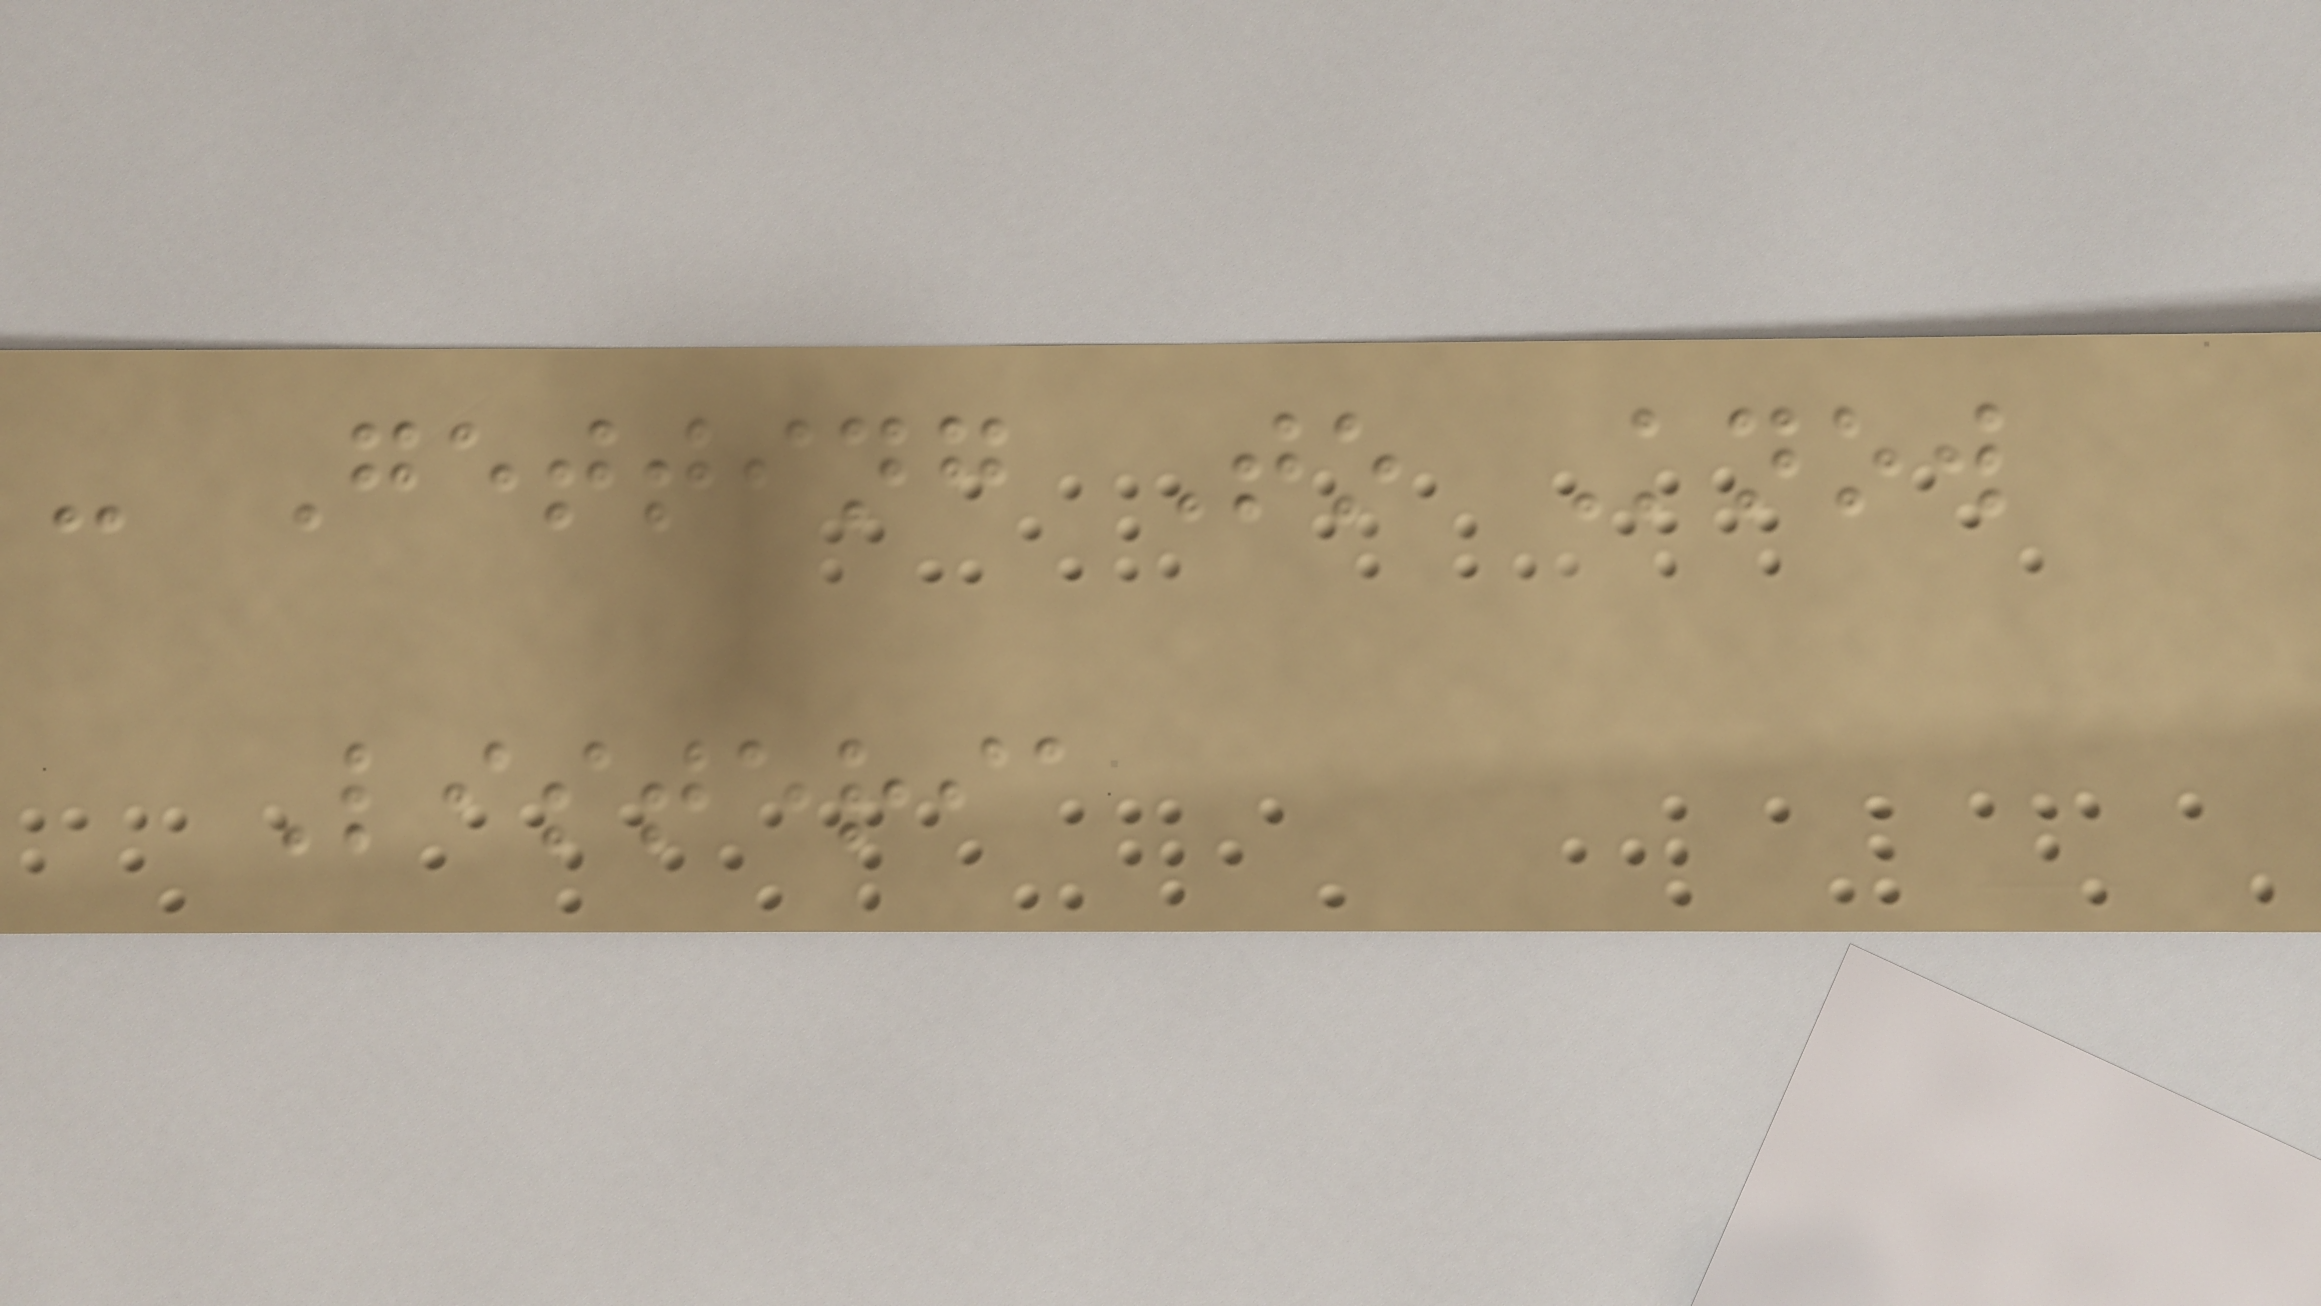- Getting To Know
Listeria
